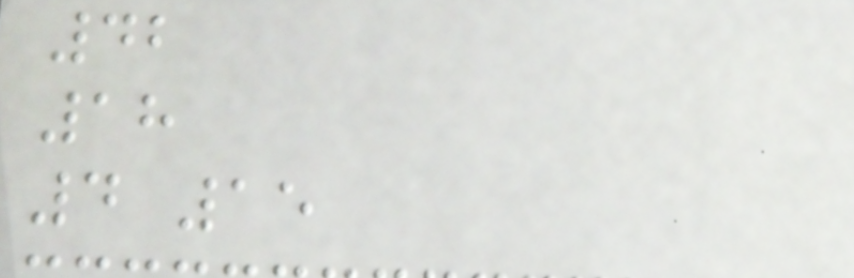42
18
4 15
